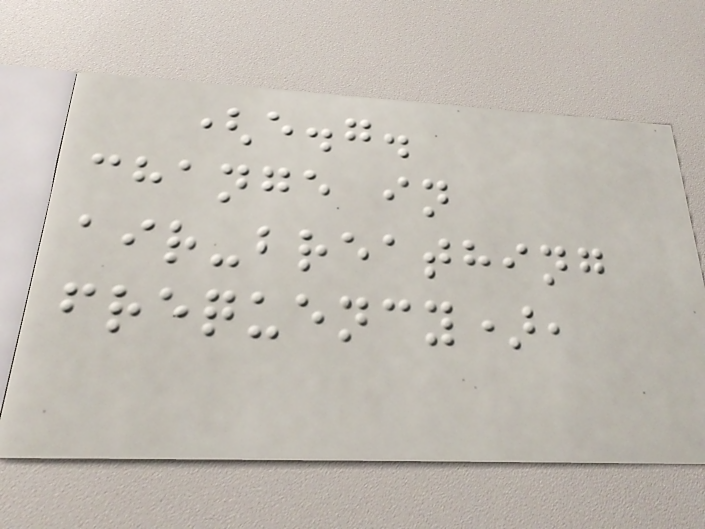(e.g.
change in
air-breathing
frequency),
